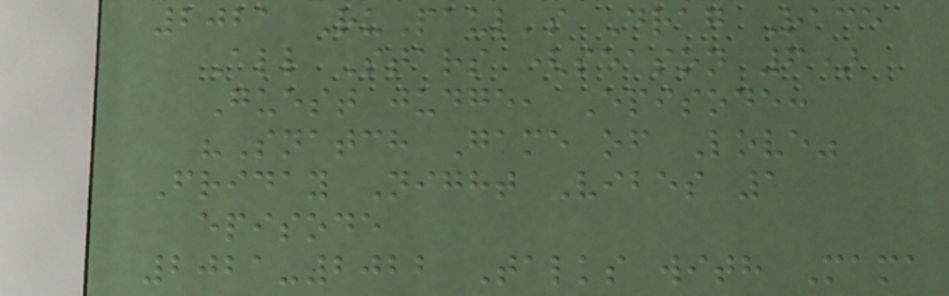2021 RuPaul's Drag Race
All Stars (season 6)
Guest judge, Episode:
"Snatch Game of Love"
Friday Night Vibes 1
episode
2021-2022 Talks with Mama
